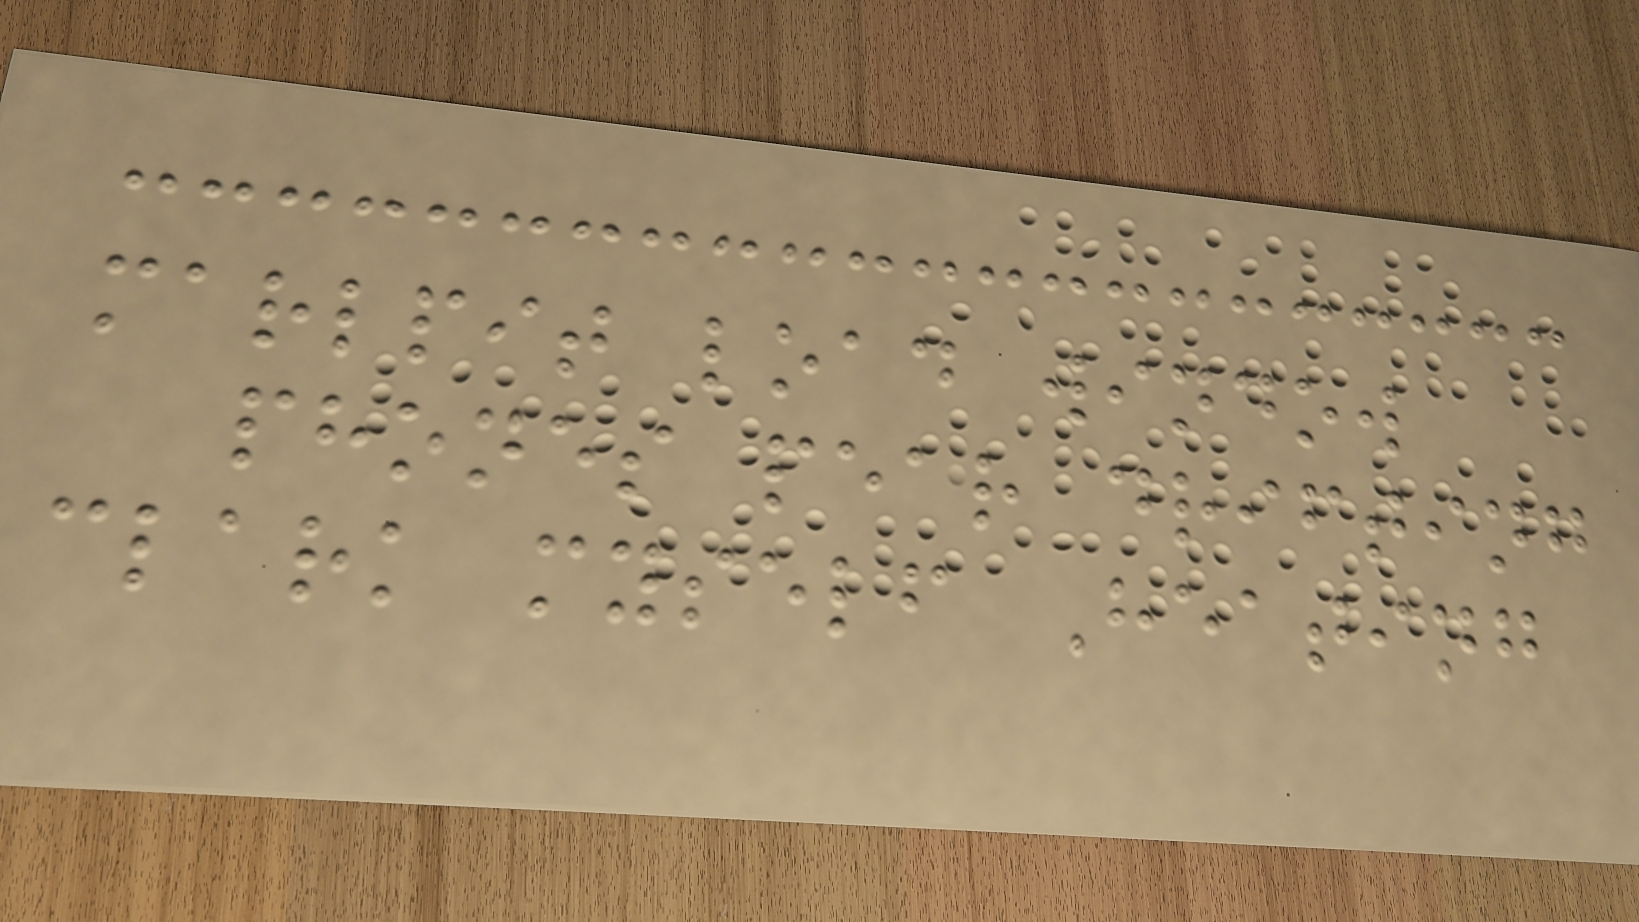marlpit load window
phones pear drifting
clark myself Heating
